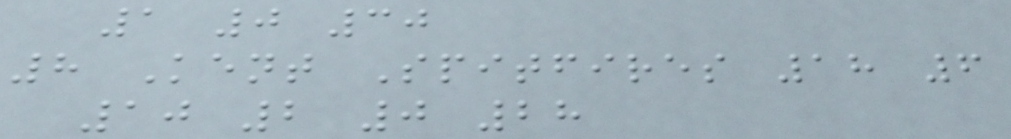1 0 30
8 Kent Spitfires 18 6
10 2 0 28
